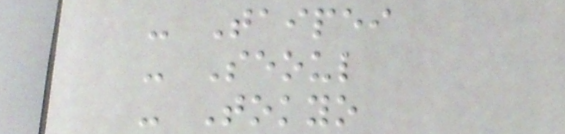- Taipei
- Seoul
- Tokyo
